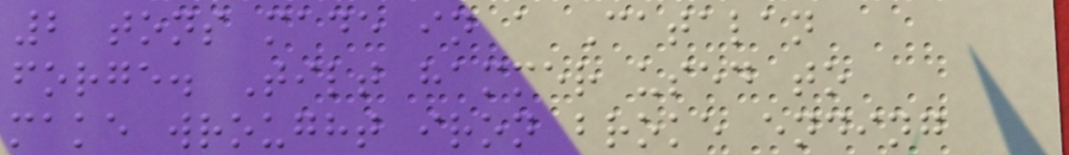2 tons made in a Catalan
forge. Tilt hammer used to
make wrought iron broke ending
